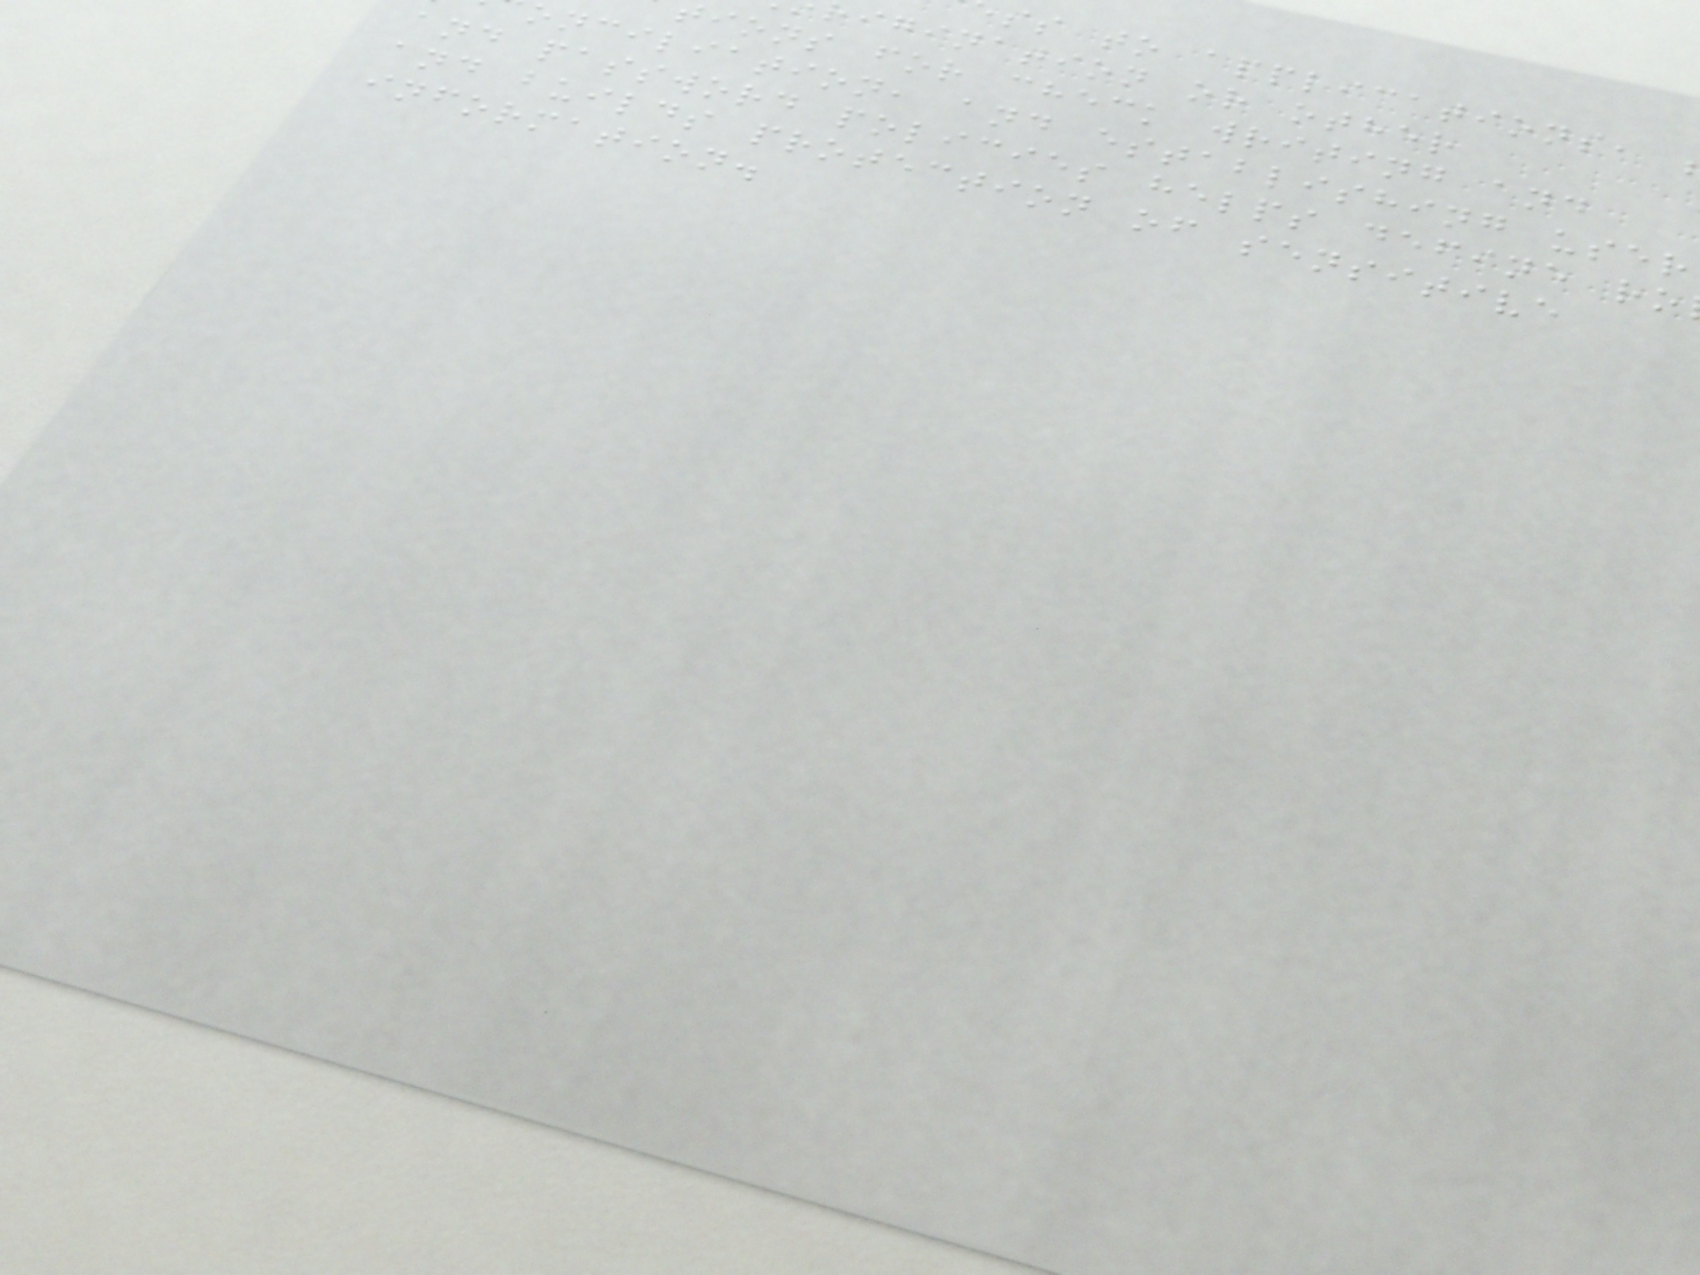ss to applications,
igination or other
ions for check writing and
onciliation, and establishing user
and password policies helps define ro
and builds protection of sensitive
information.
